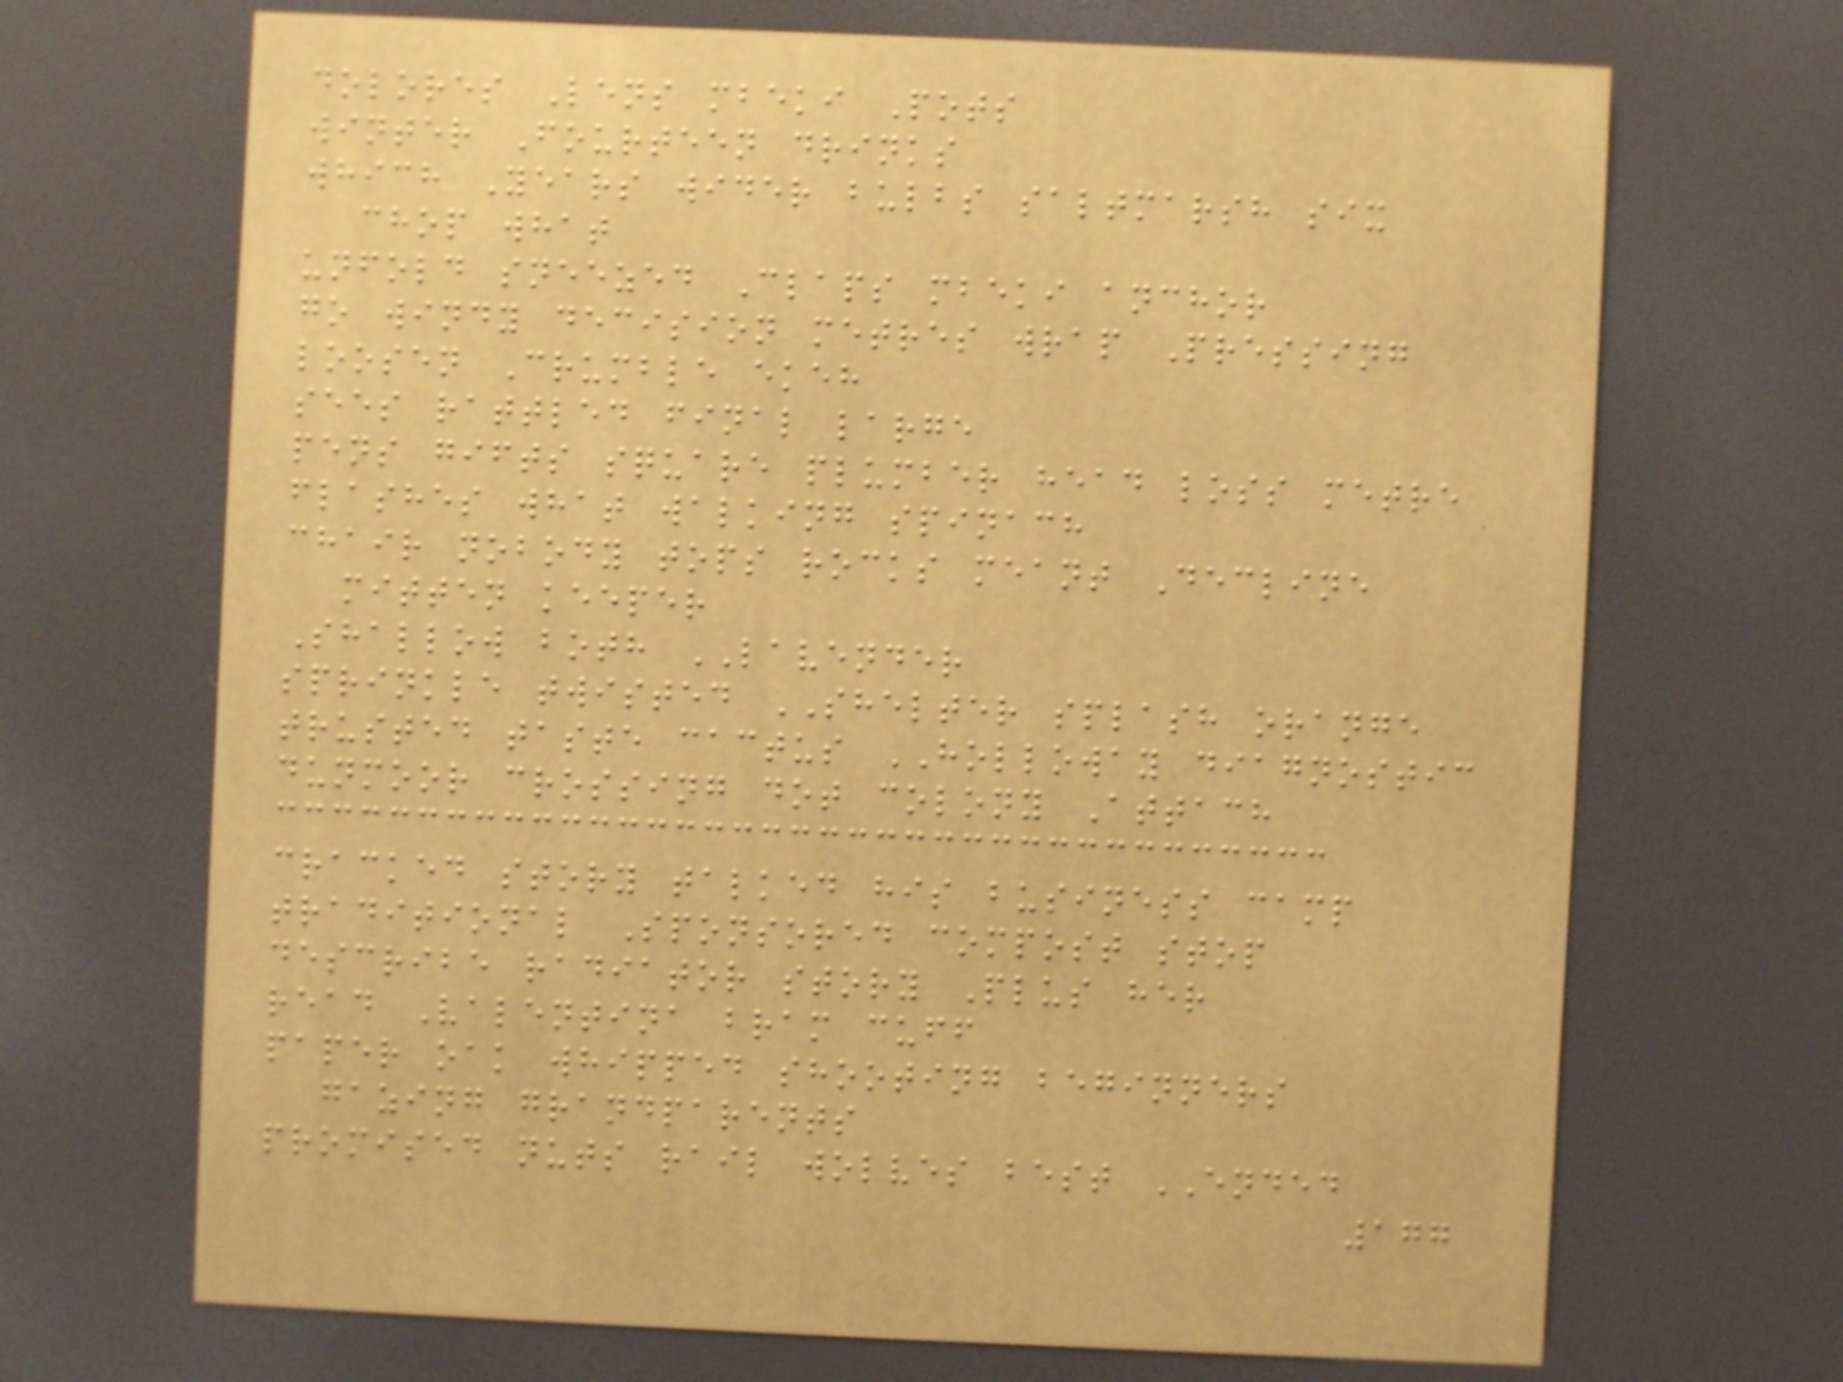dolores Lens mbeki Pots
winter Fourteen drinks
which Years wider bulbs saltmarsh six
chop what
unfold sneezed Claps mbeki anchor
go windy decision metres wrap Pressing
loosen Crumble ekeh
sees rattled final large
pens gifts square plumber head loss metre
flashes what walking spinach
chair nobody tops rocks meant Decline
mitten keeper
Shallow both LAVENDER
sprinkle twisted SHELTER splash orange
trusted taste cactus HOLLOWAY diagnostic
dunmoor crossing dot colony Attach
cracked story talked his business camp
traditional Sponsored compost stop
describe radiator story Plus her
read Valentina bram cuff
paper oak whipped shooting beginners
gazing grandparents
promised nuts rail wolves best ENDED
177
